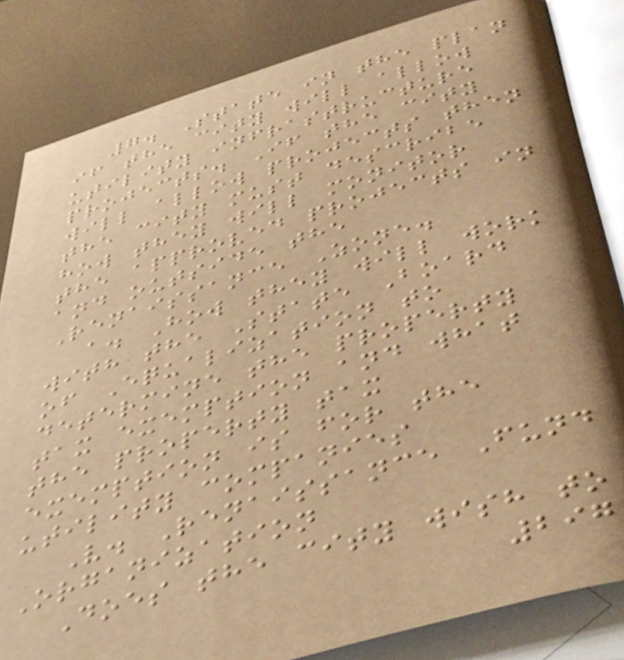7. State in the plan
if the city will allow
utility infrastructure
projects. If the city
will allow projects then
the city must describe
how they will monitor
the approved projects in
and outside the
Renaissance Zone.
a. How they will work
with the State Board
of Equalization to
determine the property
tax exemption and what
the property tax
exemption is for the
utility companies
V. Renaissance Fund
Organization
Does the city wish to
297
